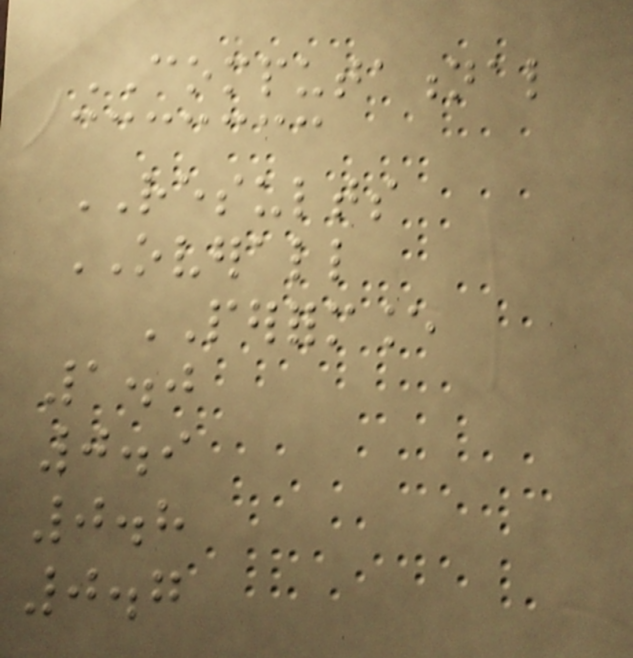COMPUTATIONAL
RESULTS
OVERALL
PERFORMANCE
1.0
0.9
0.8
0.7
